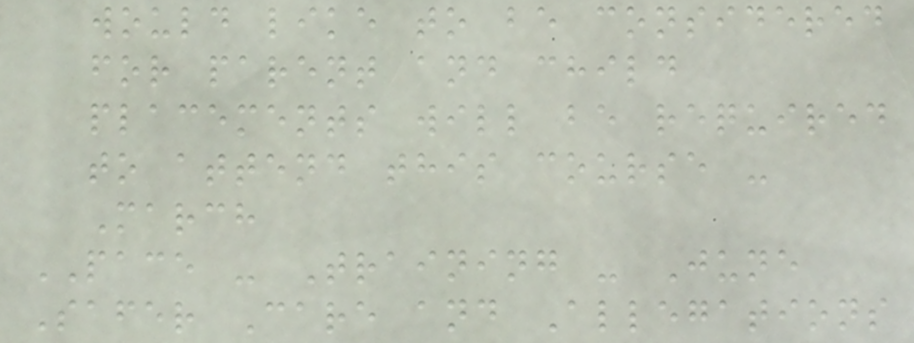would like to be considered
for parent and child
placements will be required
to attend this course -
March
PACE - Training - June
Safer Care and Allegations
